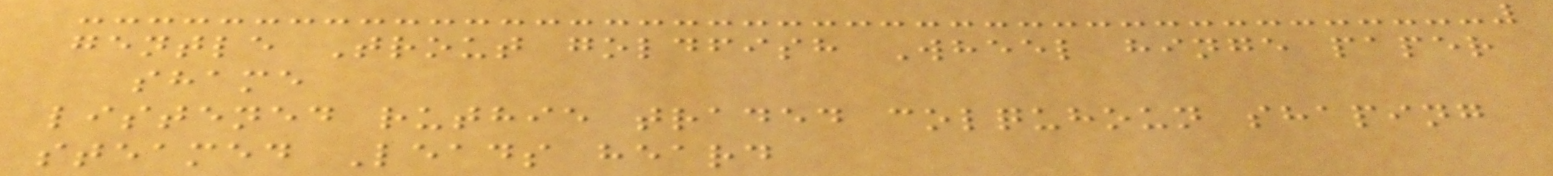gentle Trout goldfish Wheel hinge paper
shame
listened ruthie traded colquhoun shaping
steamed Leads heard
